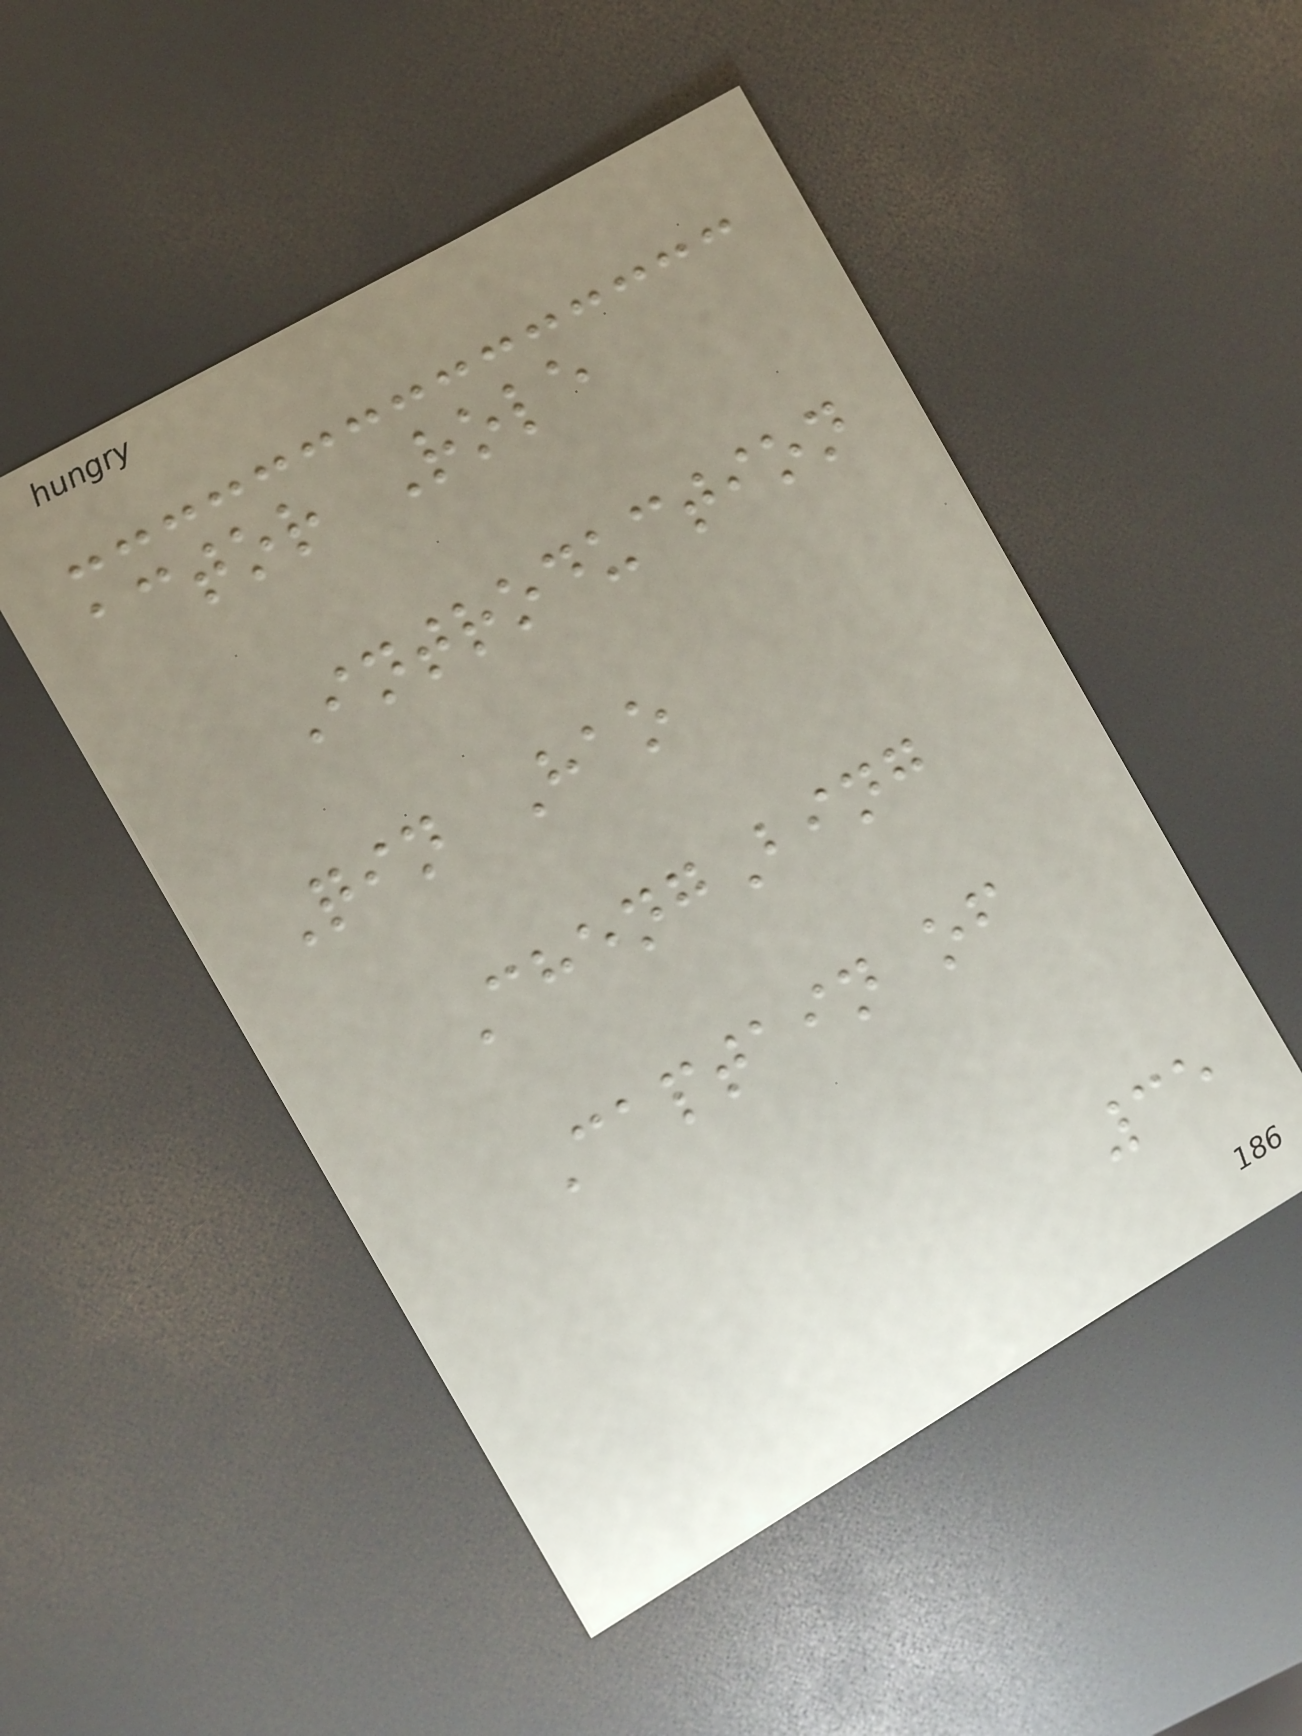actor Role
Introduction
Qin Hao
ChengBing
Captain of
35
